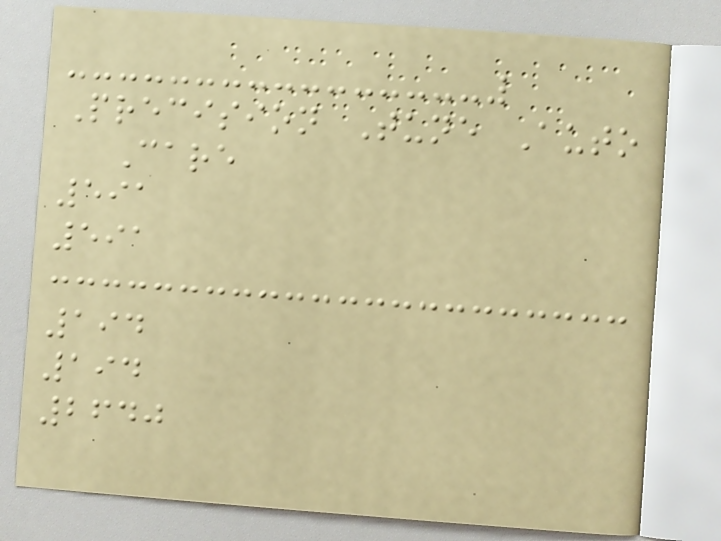Precision Tune Auto
Care
591
591
194
194
2640
